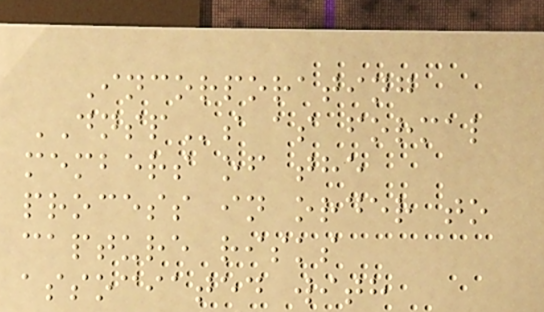Incorporating
DNSPs as formal
members of the
process in order to
capture risks
associated with
